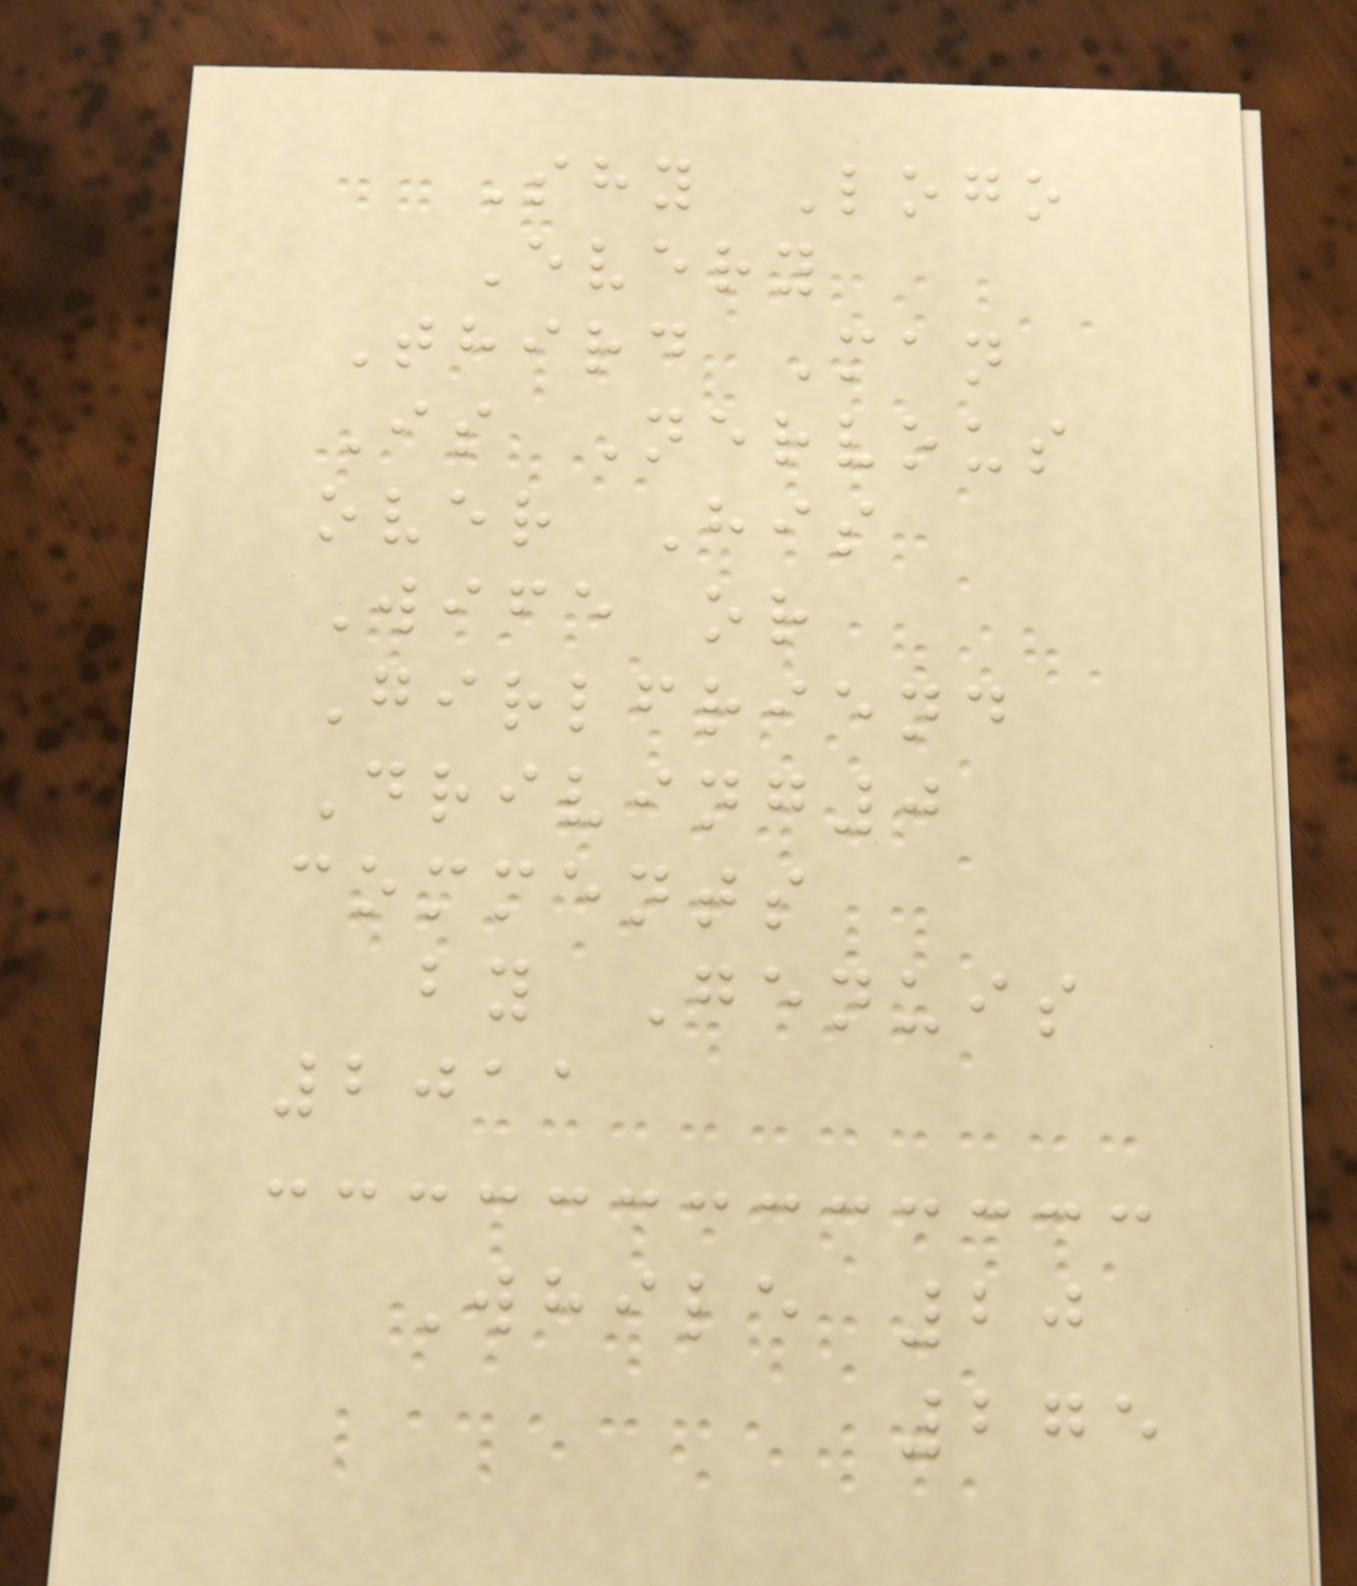Shy Logo
Every
Third Man
Is Nervous
over His
Wife or
Girlfriend
Driving0
comments
by Genuis
2011
While 20
275
